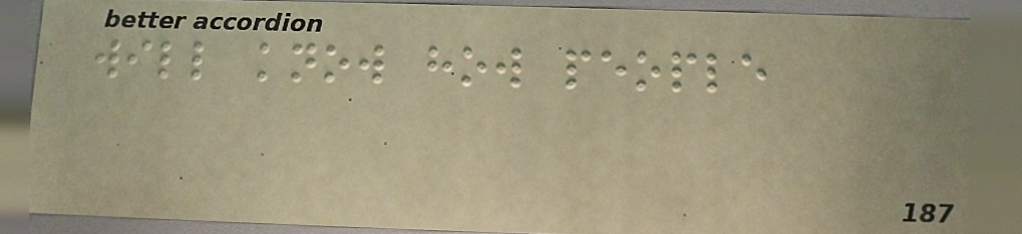will know how people
